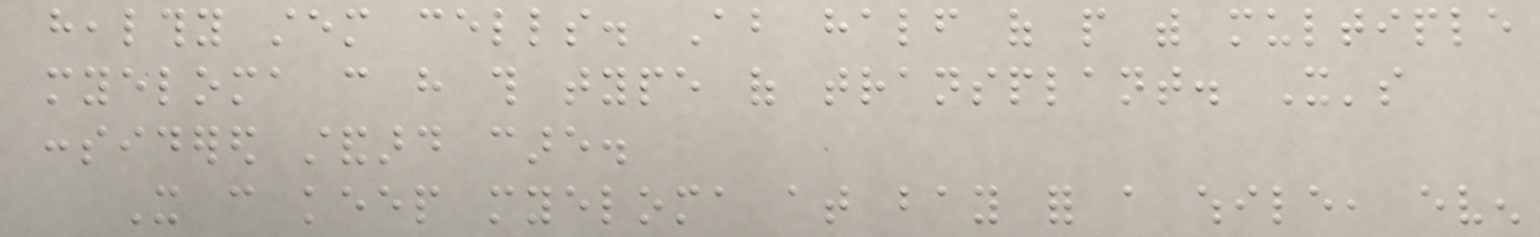healthy stem cells. About half of people with multiple
myeloma can have this type of transplant. It's
considered standard care.
It can keep myeloma at bay for a while, even
